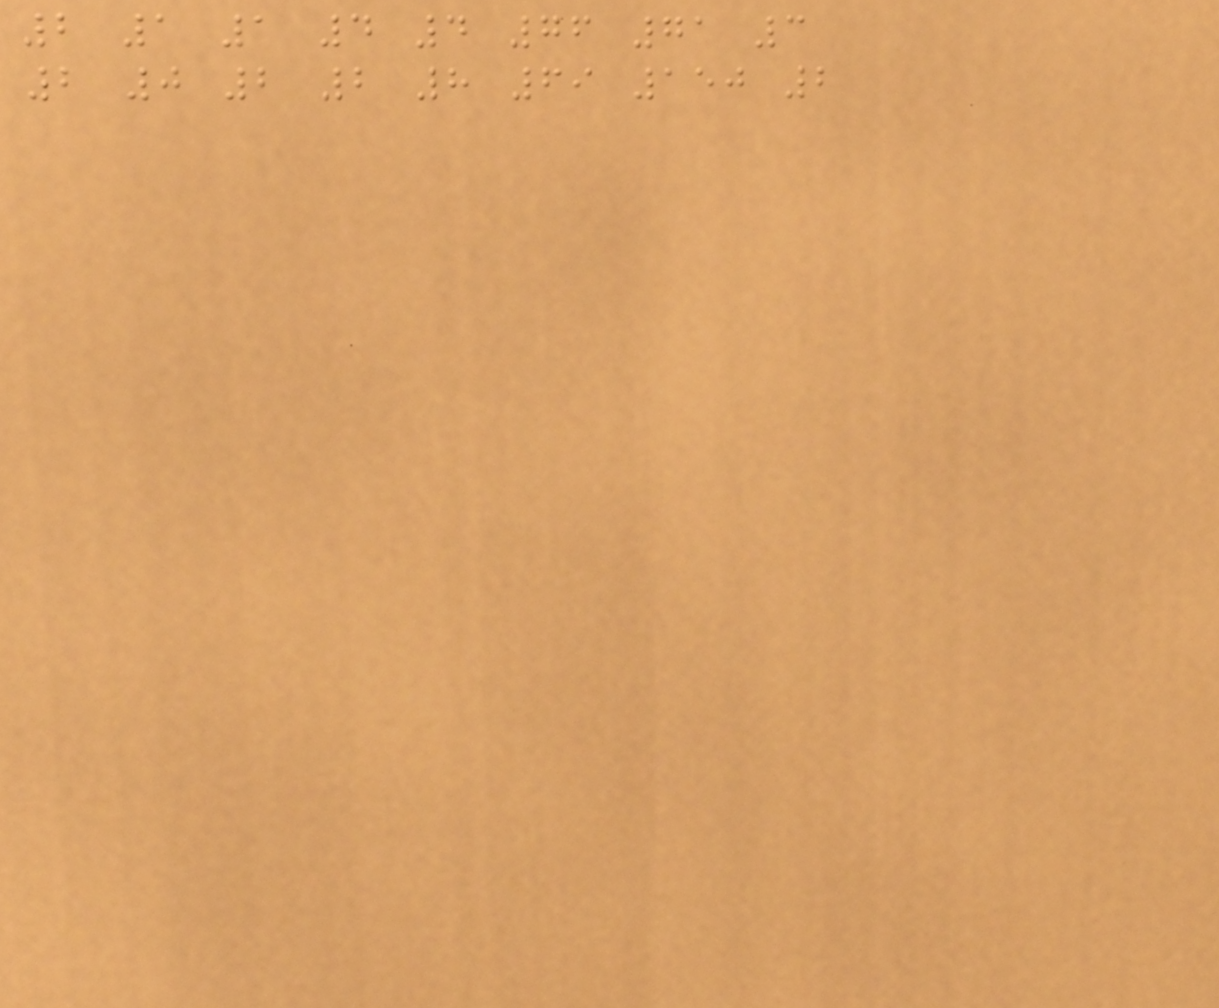2 1 1 4 4 76 71 3
2 0 2 2 8 69 150 2
